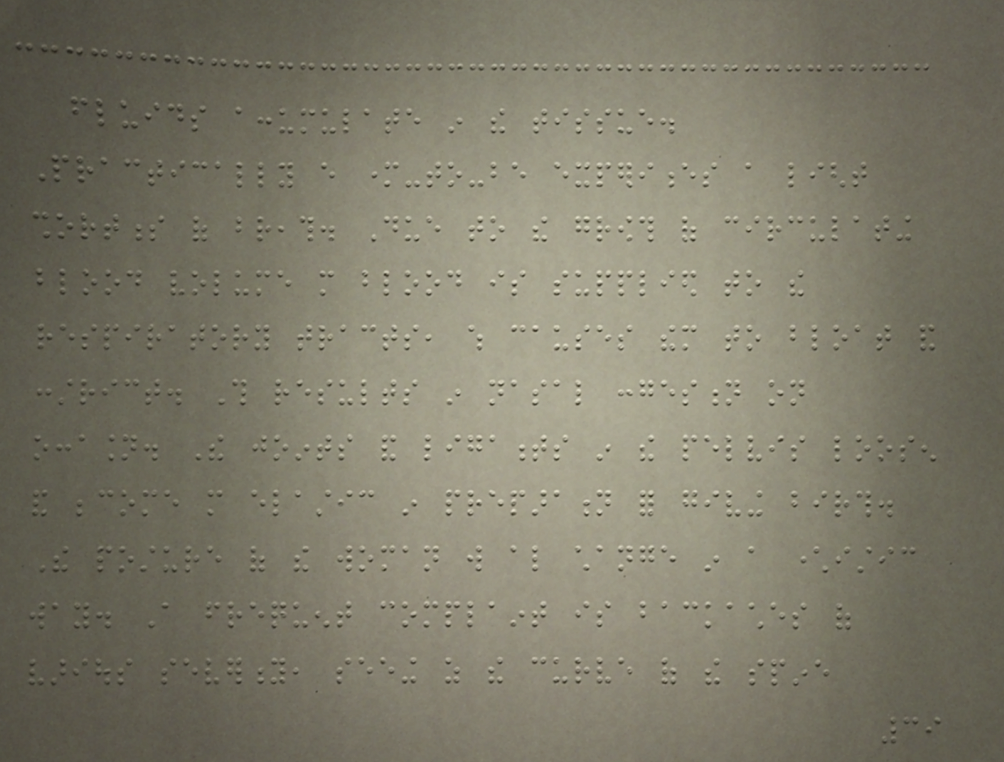fluids accumulate in the tissue.
Practically every mother-to-be experiences a light
shortness of breath. Due to the growth of circulating
blood volume more blood is supplied to the
respiratory tracts, which causes them to bloat and
constrict. This results in nasal congestion on
occasion. The joints and ligaments in the pelvis loosen
and become more elastic in preparation for giving birth.
The posture of the woman will also change in a characteristic
way. A frequent complaint is backaches of
various severity, seeing as the curve of the spine
39
